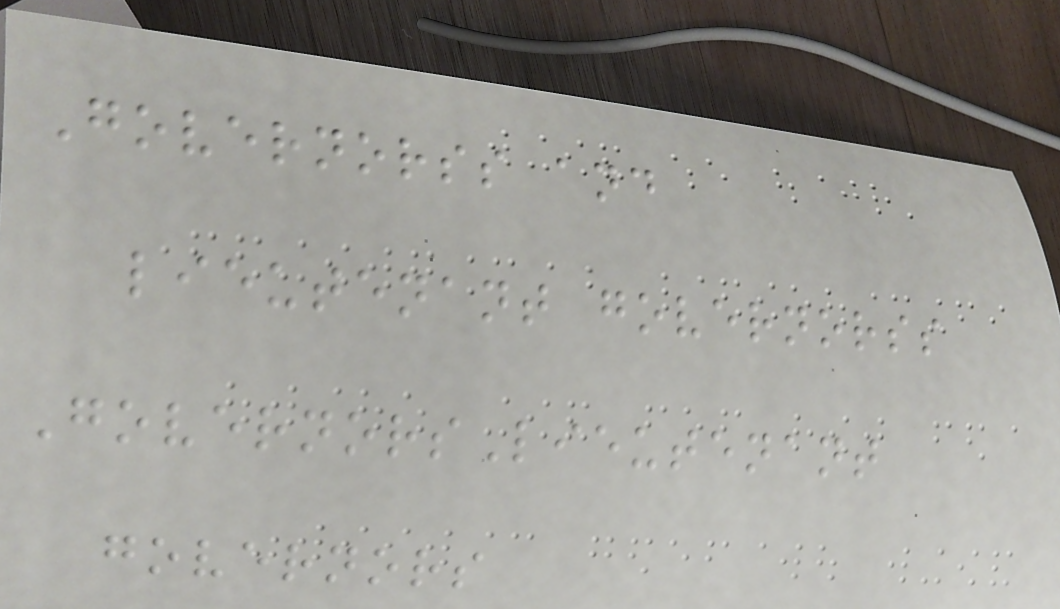Governorss and
lieutenant governorss
GovernorsLieutenant
governors
